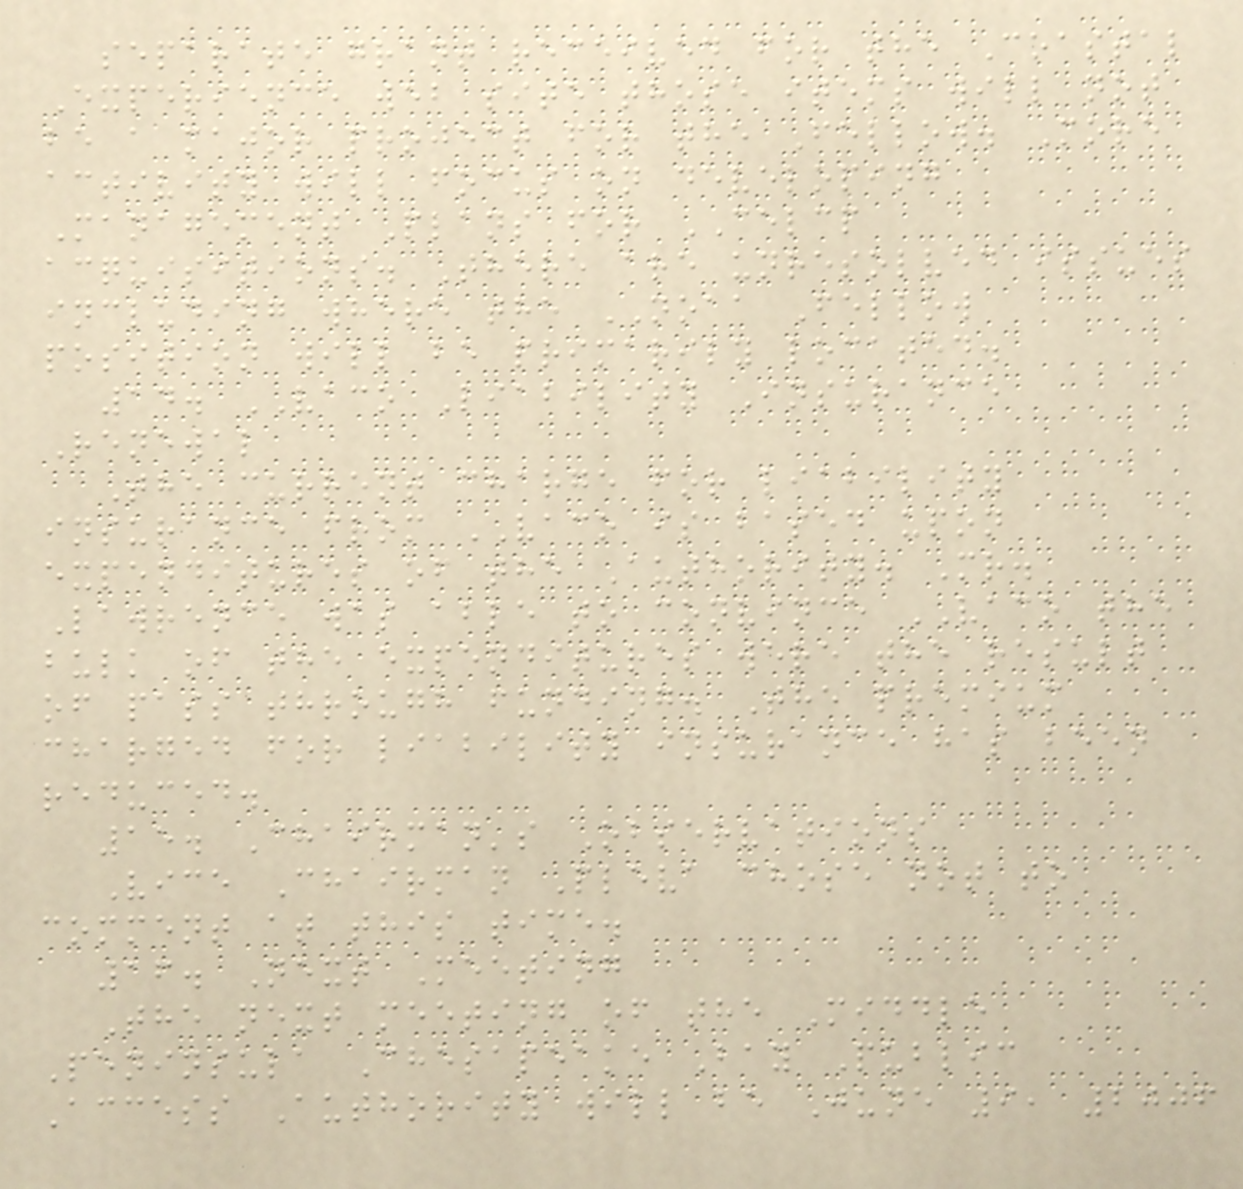separate grant received for the Coastal
Experience web site those items will not
be a major project for the Fellow. More
activity will focus on developing
Management Plans for CELCP
acquisitions. There are unresolved issues
including where the NOAA Fellow
position will be primarily located.
14. VACO Liability Insurance
Renewal
The current charge for liability
insurance from VACO is based upon
expenditures of the Authority. Mr.
Lawrence was able to convince VACO the
bulk of the expenditures were the result
of pass through funding. The premium
charged for liability insurance has been
reduced.
15. Chairman's Observations
Vice Chairman Pleva chose not to
comment at this time.
16. Next Meeting
The next meeting of the Middle
Peninsula Chesapeake Bay Public
Access Authority will be June 9, 2006
